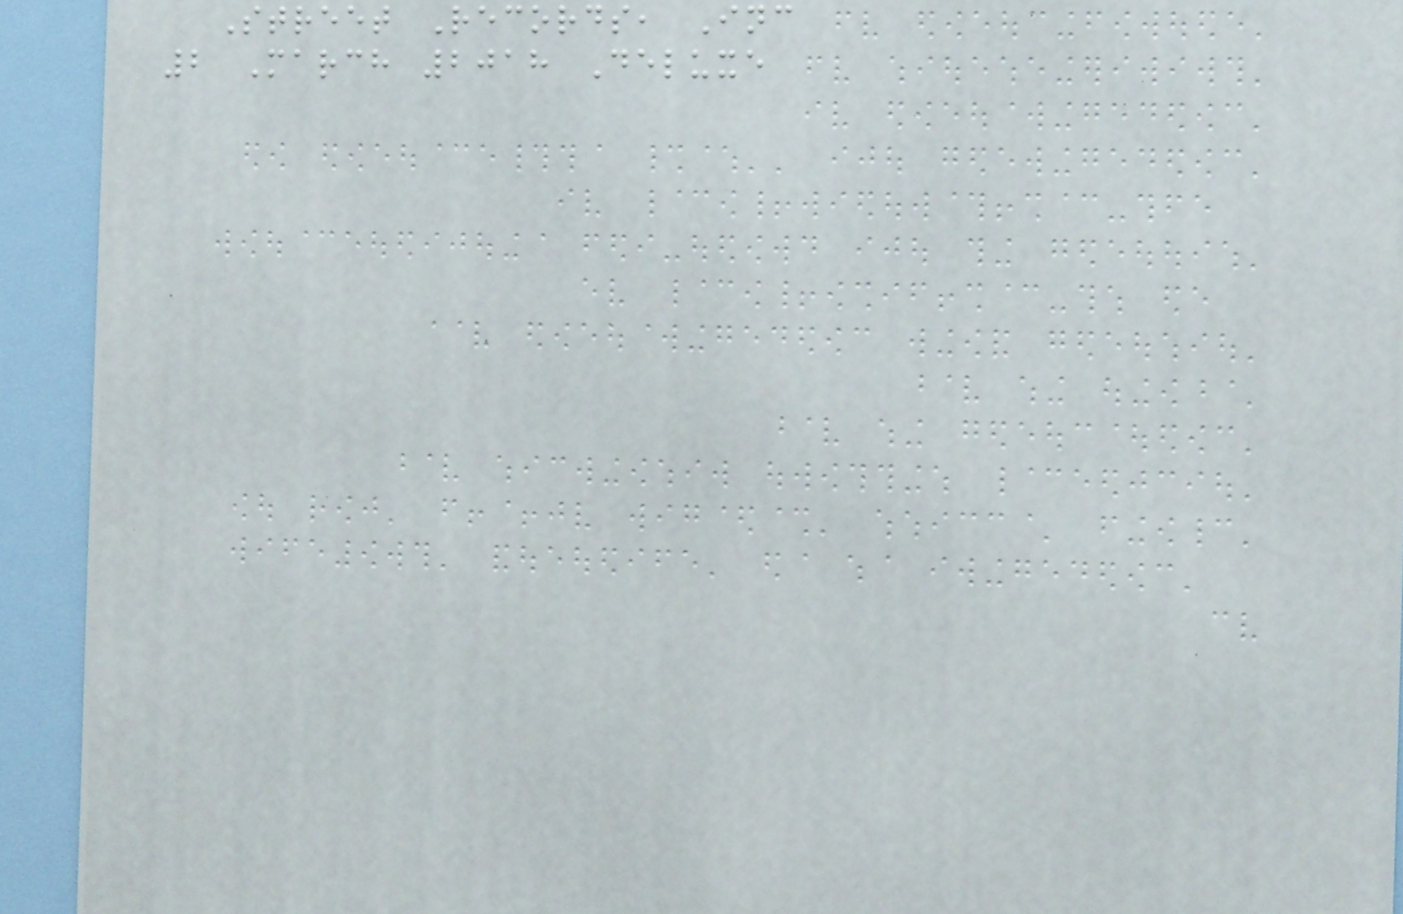Street Records, Inc
2 March 2018 Deluxe
